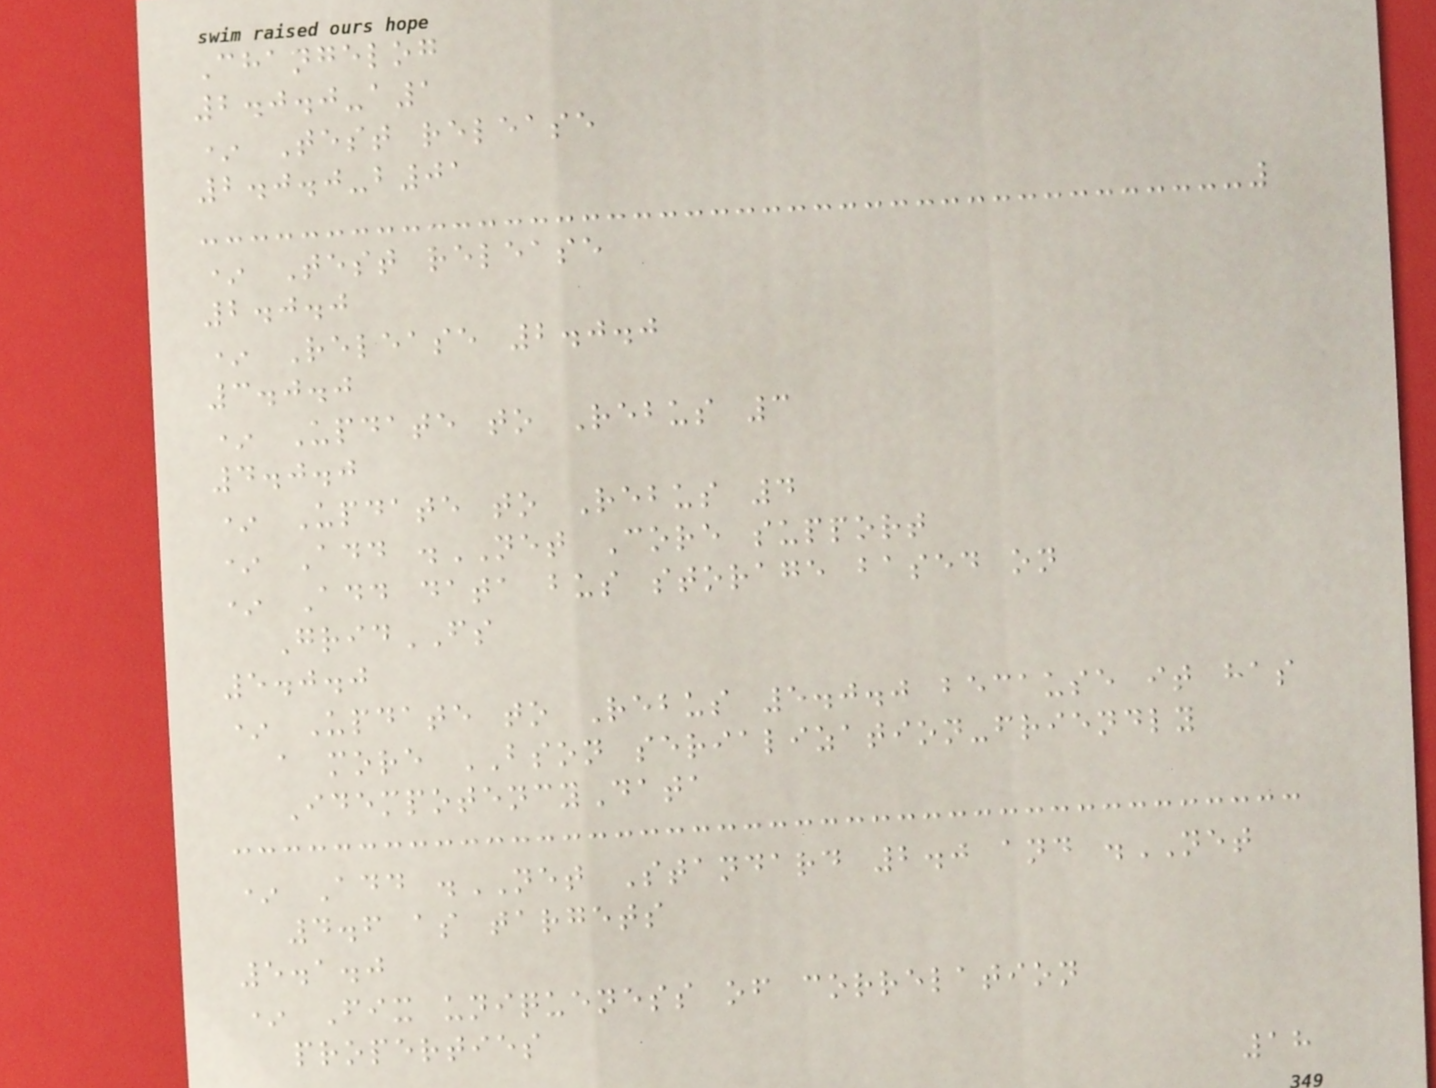Changelog
2.0.0-a1
* Test release
2.0.0-b01
* Test release
2.0.0
* Release 2.0.0
3.0.0
* Update to Rebus 3
4.0.0
* Update to Rebus 4
* Add .NET Core support
* Add data bus storage based on
GridFS
5.0.0
* Update to Rebus 5.0.0 because it has
a more BSON serialization-friendly
IdempotencyData
* Add .NET Standard 2.0 and .NET
4.6 as targets
5.1.0
* Fix uniqueness of correlation
properties
18
